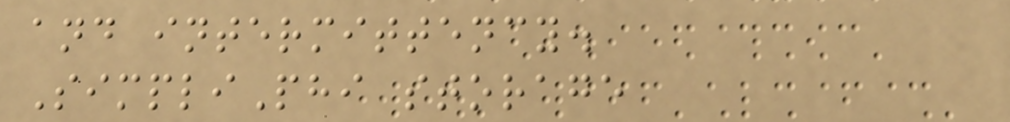and intermittency.
SimpliPhi storage
